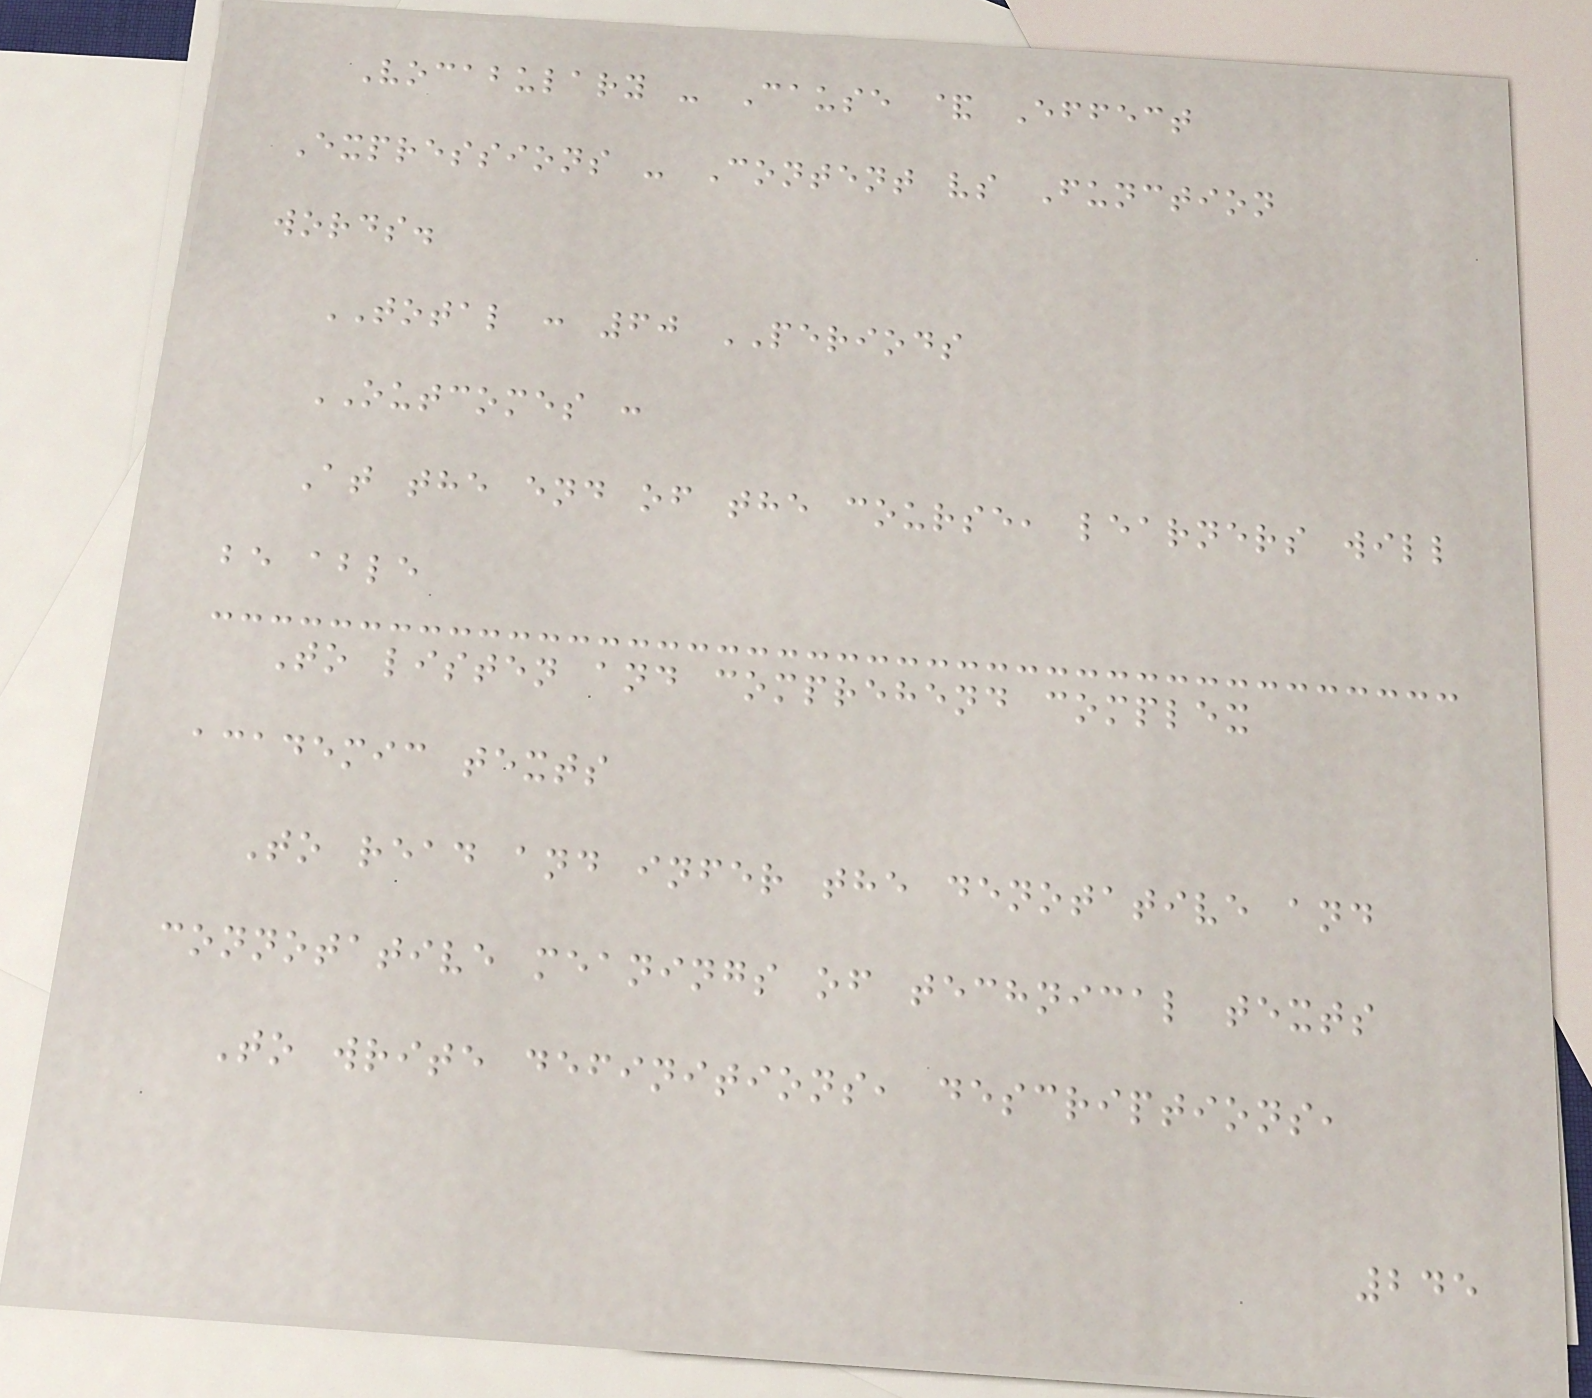Vocabulary - Cause & Effect
Expressions - Content vs Function
words.
TOTAL : 60 PERIODS
OUTCOMES :
At the end of the course, learners will
be able
To listen and comprehend complex
academic texts
To read and infer the denotative and
connotative meanings of technical texts
To write definitions, descriptions,
245
